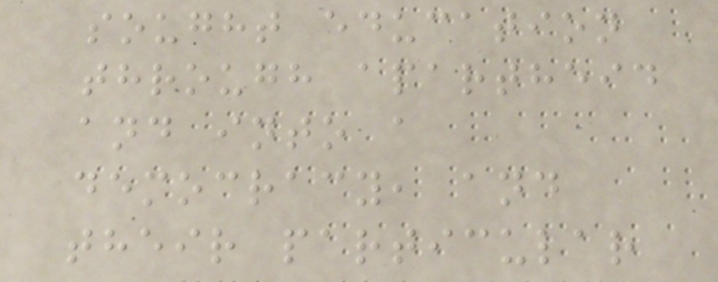sought education
through apartheid
and into a
democracy, and
their particular
